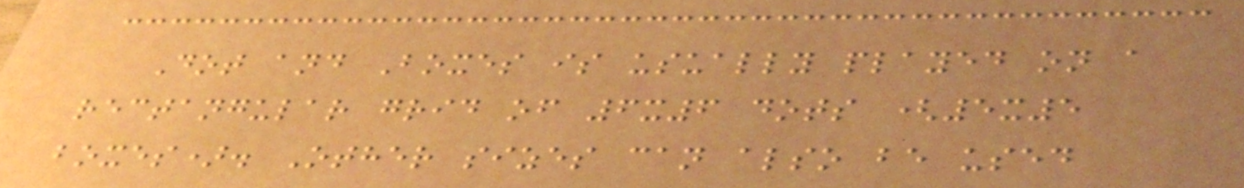Dot and Boxes is usually played on a
rectangular grid of 6x6 dots (5x5
boxes). Other sizes can also be used
